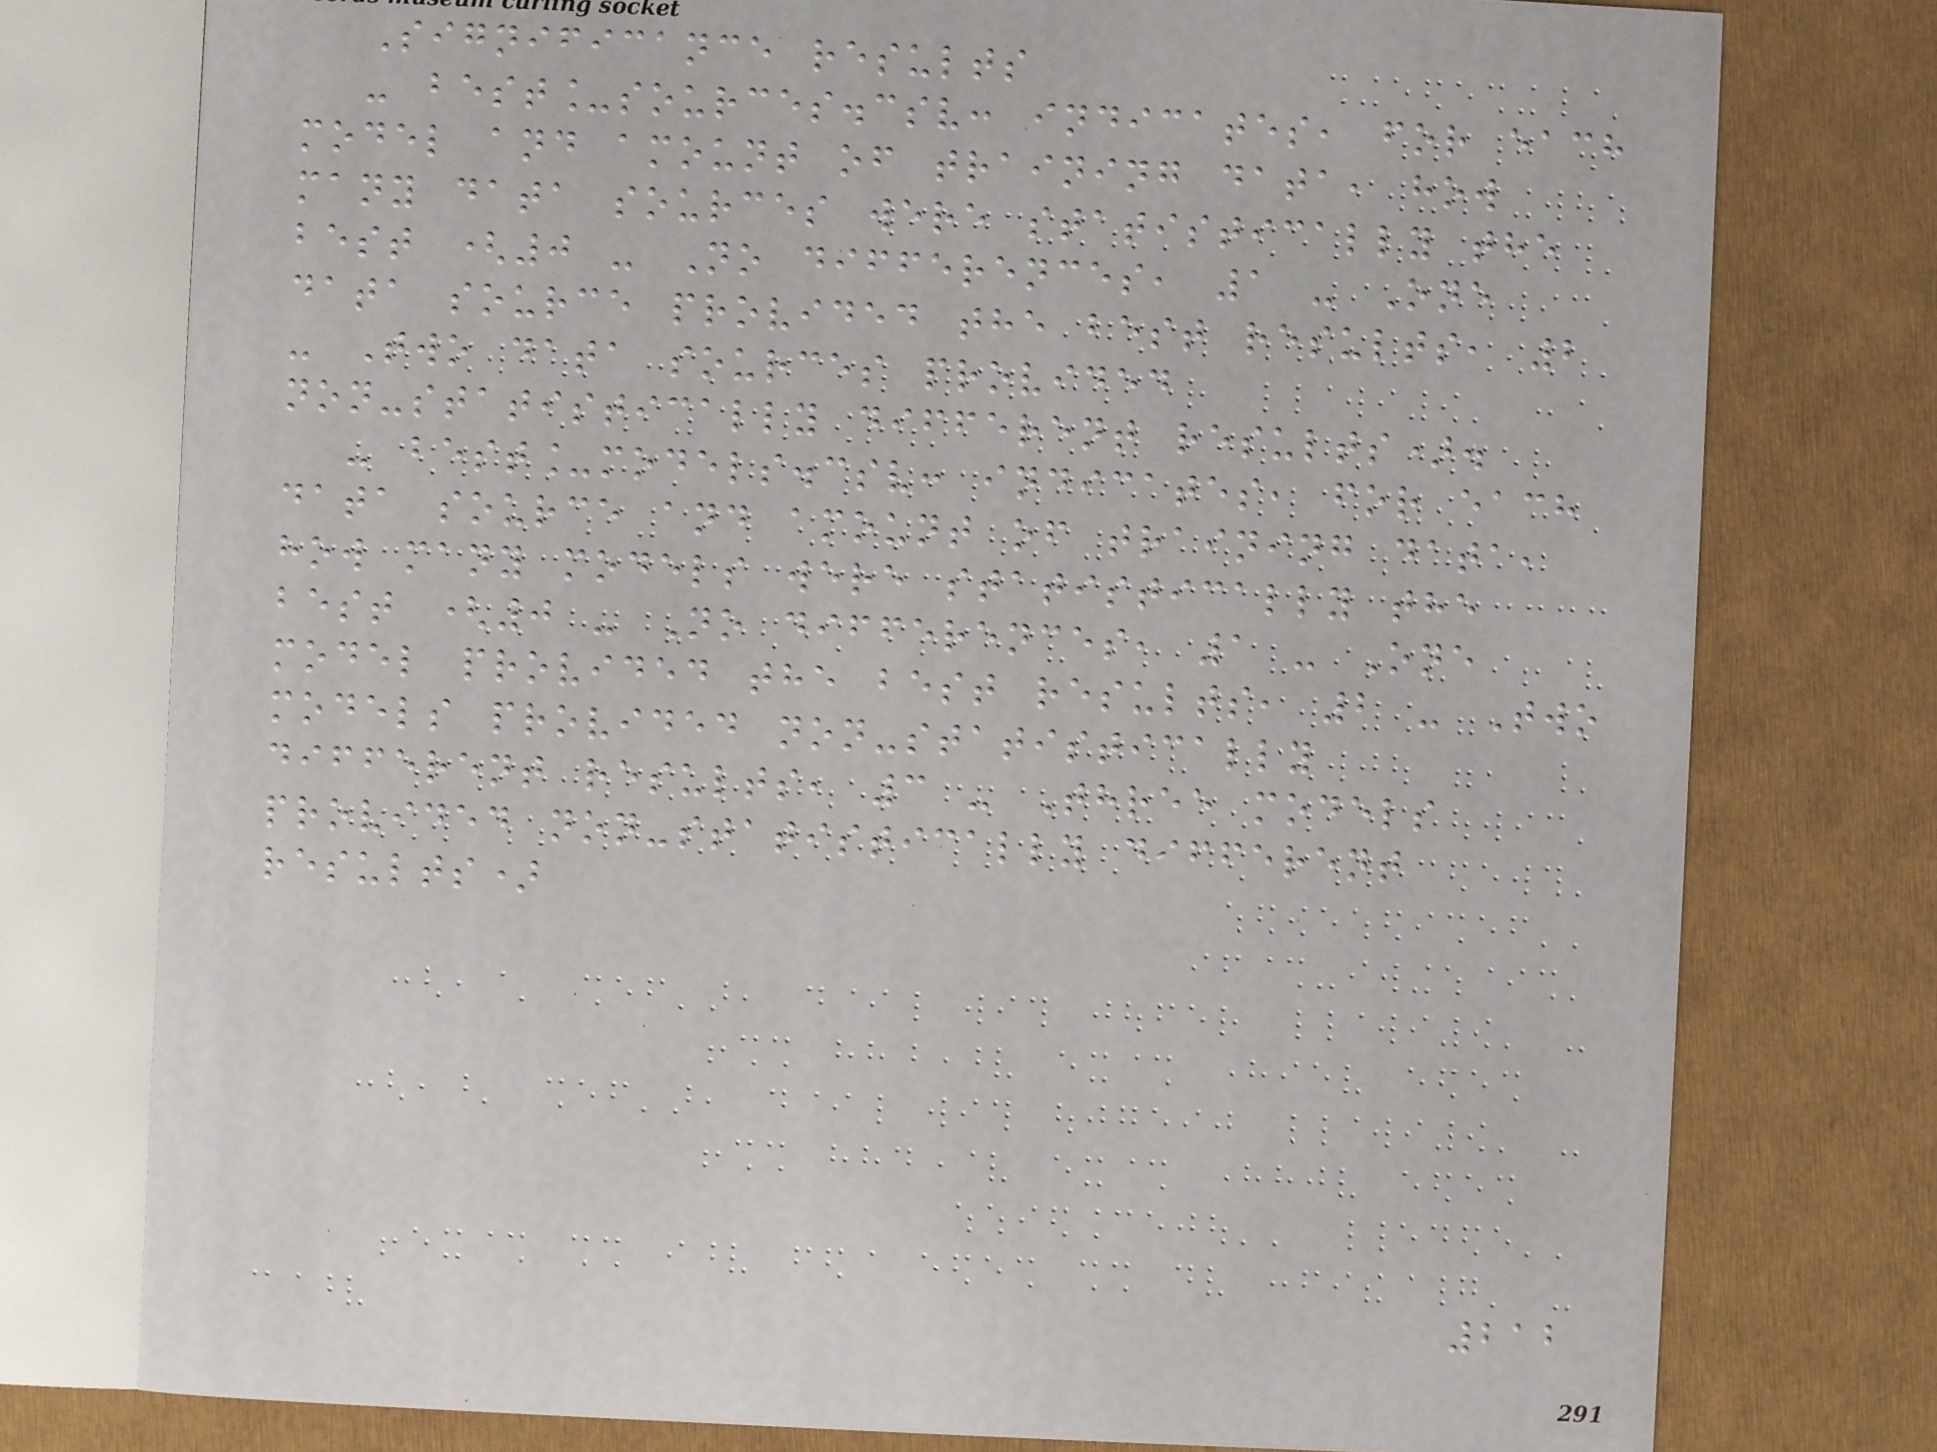Significance results
- best_sources.csv: indicates, for each
model and amount of training data, how
many data sources were statistically the
best (0 - No differences, 1 - One
data source provided the best results, 2
- Two data sources provided
non-statistically different results).
- best_models.csv: indicates, for each
data source and amount of training data,
how many models were statistically the
best (0 - No differences, 1 - One
model provided the best results, 2 - Two
models provided non-statistically
different results, 3 - Three models
provided non-statistically different
results)
212
